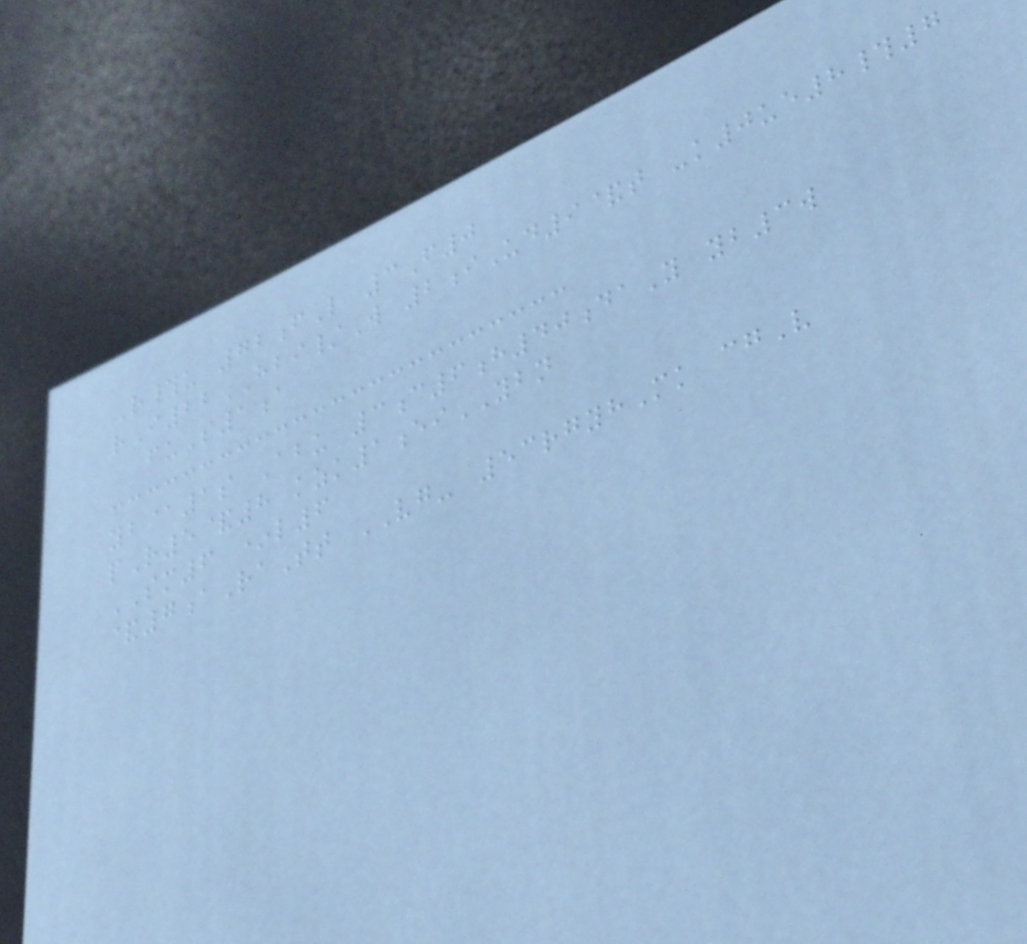R#u 72fL 3F0
rI22HBI/W 2iUd9&t -k0ue8#7
fuS1a
yb@1s Abu 3c6h40daY yb3w
pR5&8 kzk1eiYBN
SM6 *l6
&7aRaTt VG- 53rgyhMk cgV
